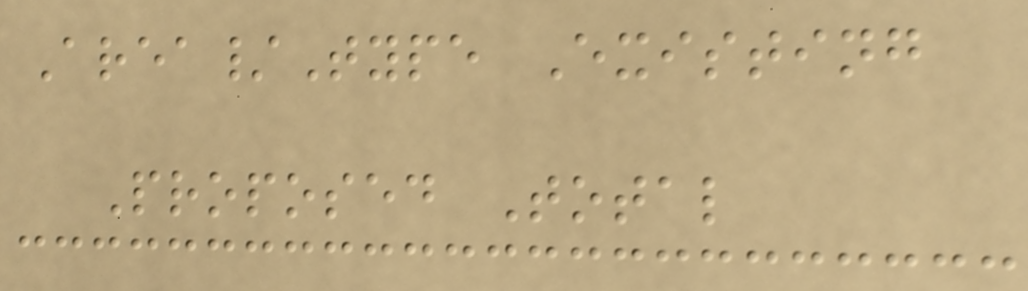Area/Type Existing
Proposed Total
